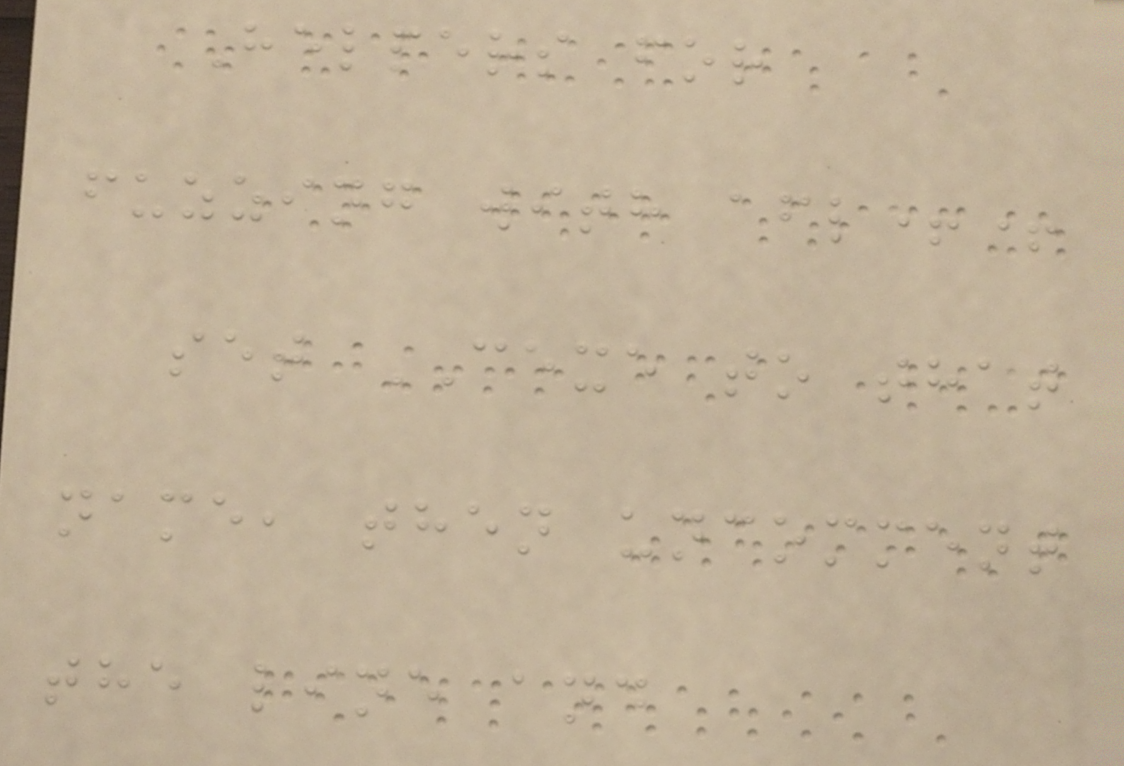Helpers for
fuzzing with afl++
set CEXE to that
name, then uncomment
the line and
